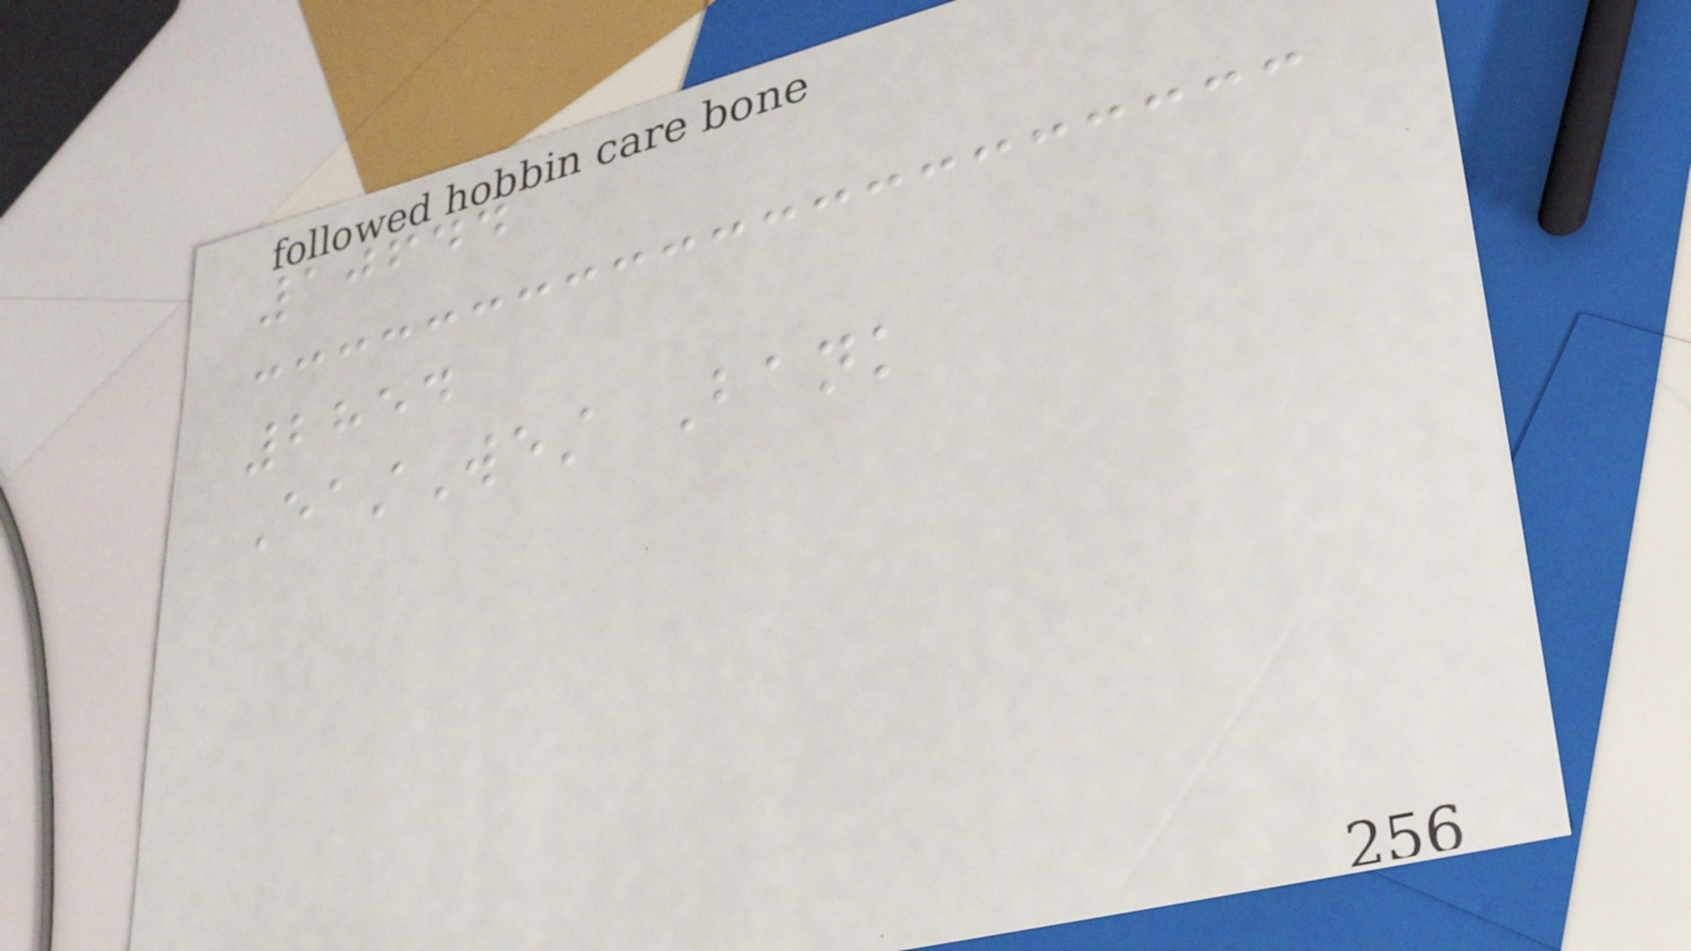10644
2854
EastWest Bank
